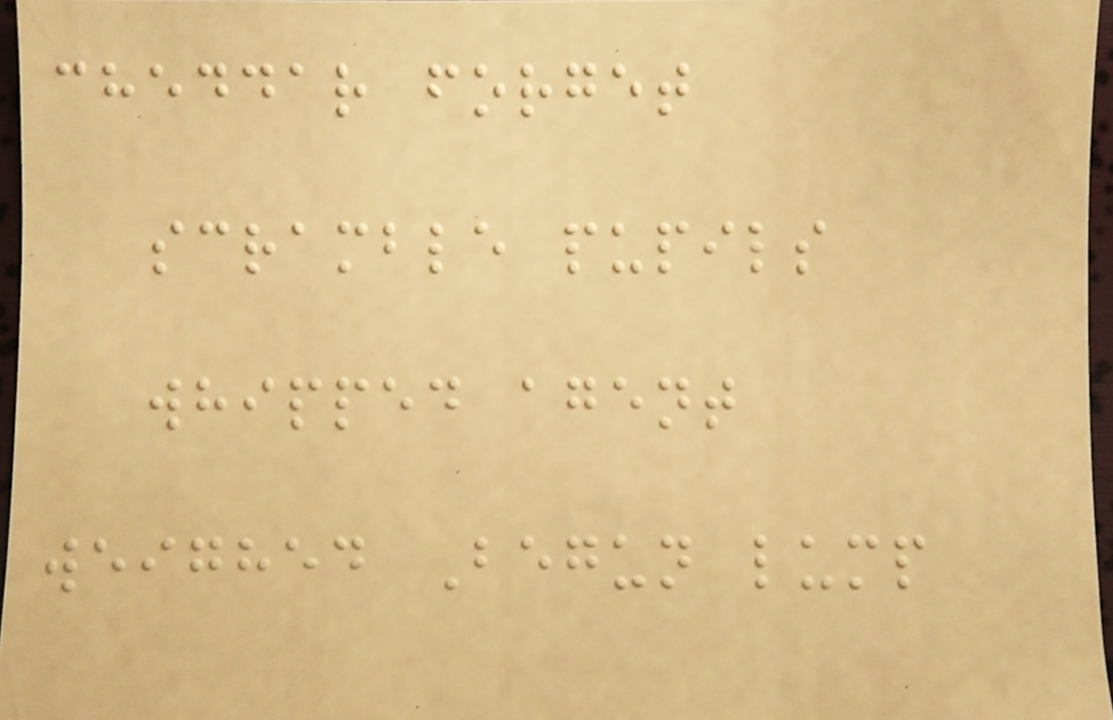cheddar forget
scramble pupils
whipped agent
weighed Begun lump
